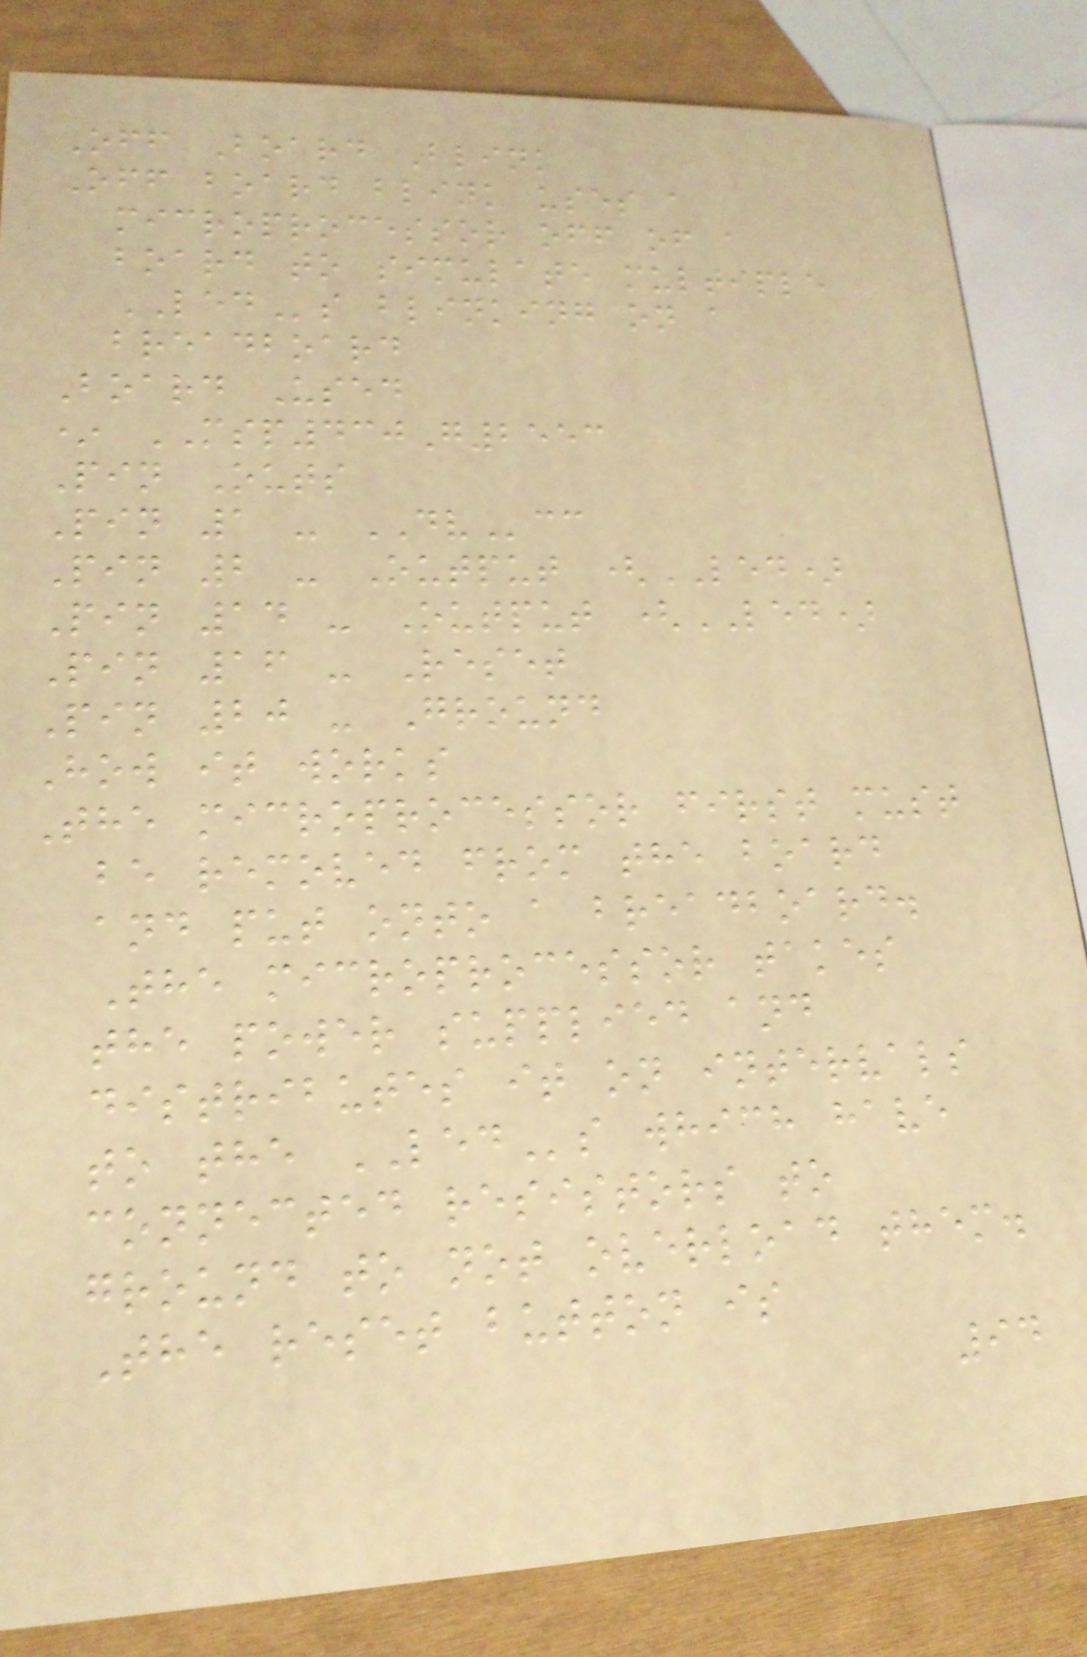Off Board Blink
Off board blink uses a
microprocessor off of a
board to simulate multiple
LEDs blinking on a
breadboard
Board Used
* MSP430G2553
Pin Outs
Pin 1 - DVcc
Pin 2 - Output (LED)
Pin 14 - Output (LED)
Pin 16 - Reset
Pin 20 - Ground
How it works
The microprocessor first must
be removed from the board
and put onto a breadboard.
The microprocessor takes
the power supplied and
distributes it on intervals
to the LEDs which have
connected resistors to
ground to not overload them.
The reset button is
94
